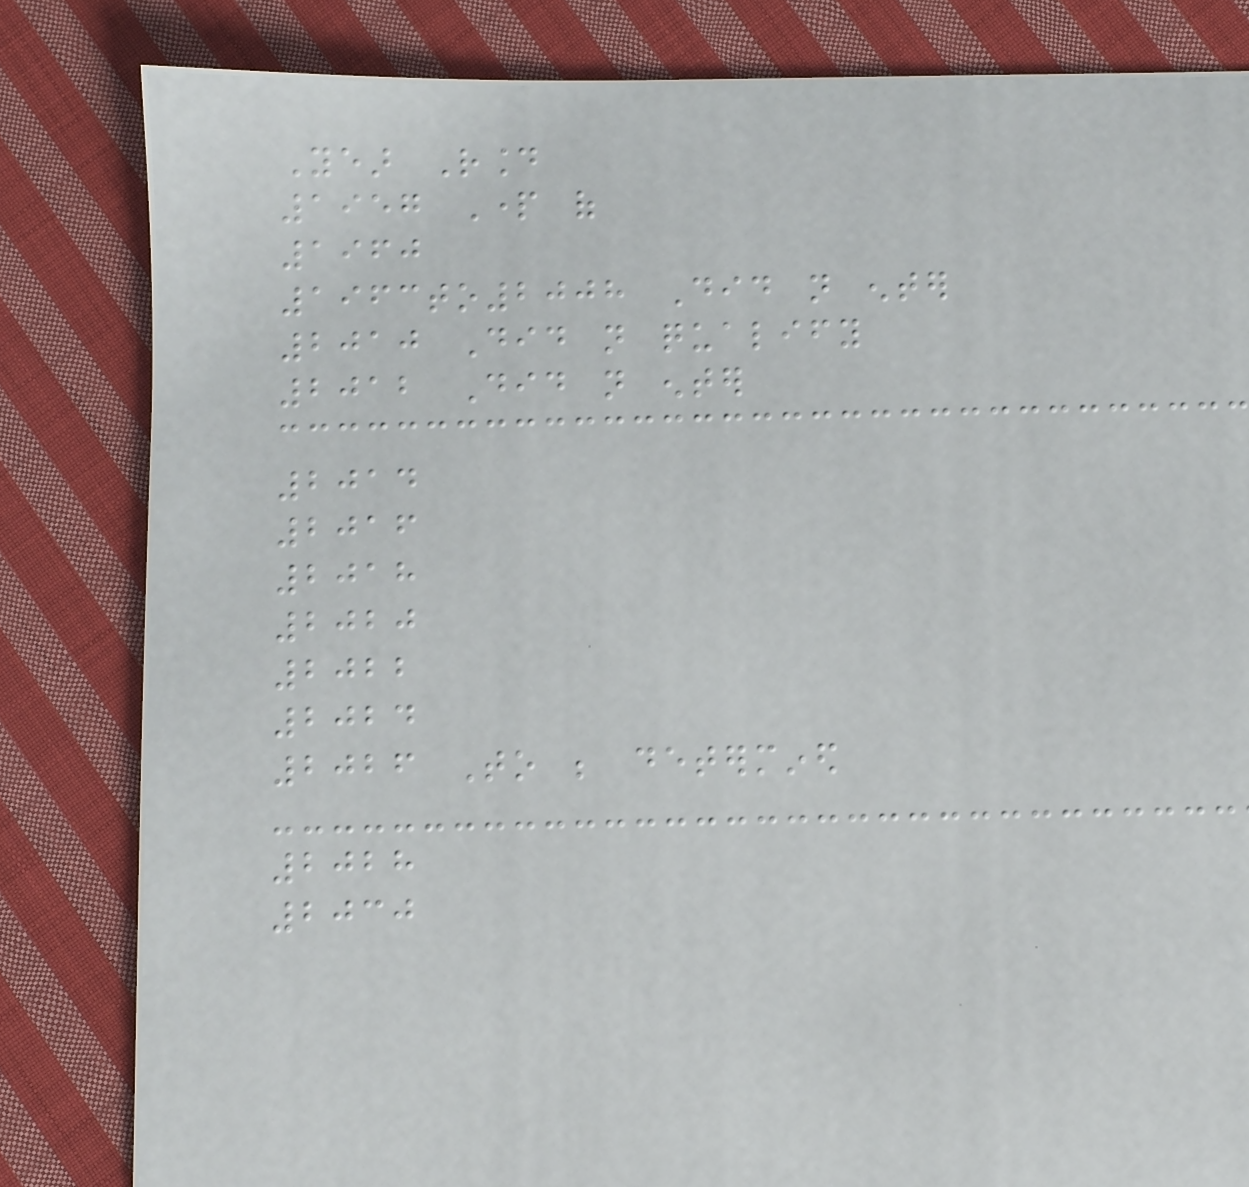Year Round
1957 Part of
1960
1963to2008 Did not enter
2010 Did not qualify
2012 Did not enter
2014
2016
2018
2020
2022
2024
2026 To be determined
2028
2030
